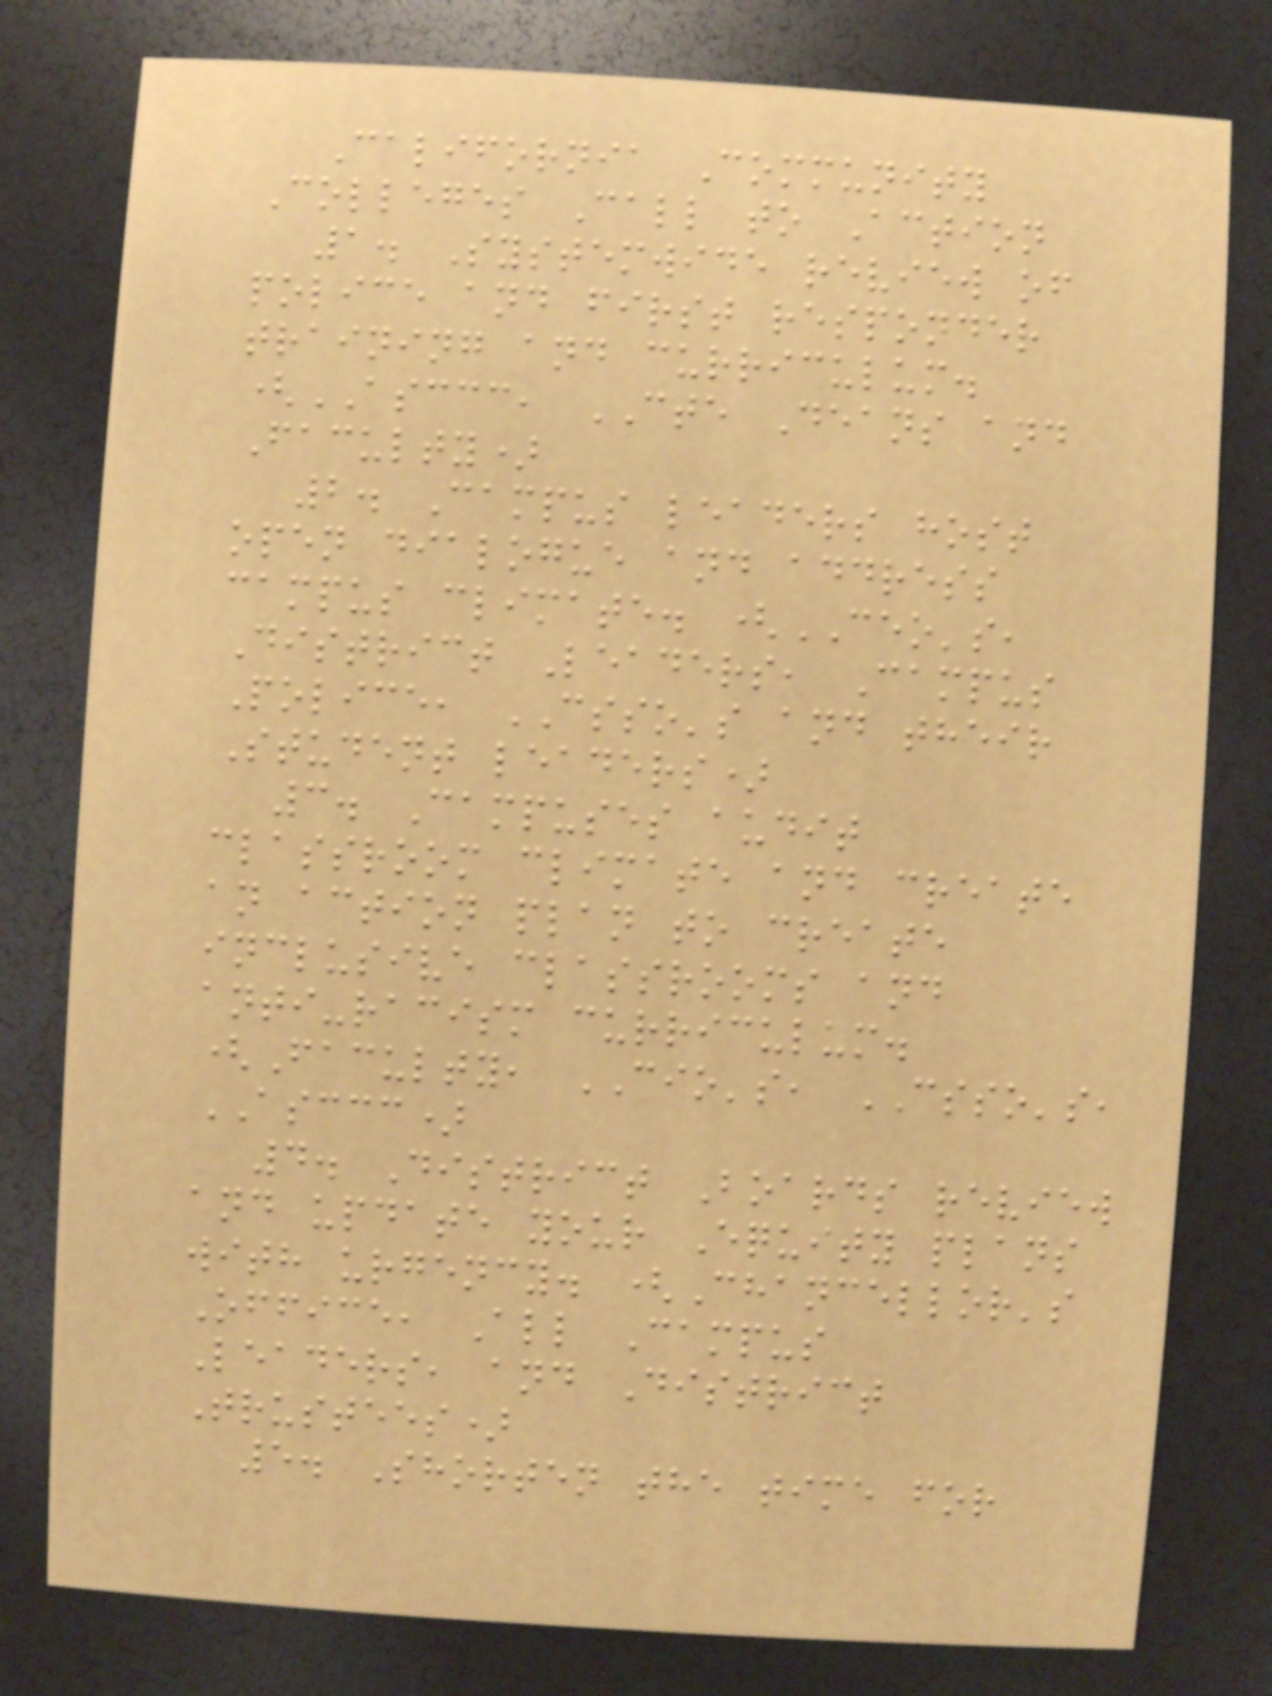California Community
Colleges Call to Action
1. Systemwide review of
police and first responder
training and curriculum.
(ASCCC, CTE Deans and
Faculty)
2. Campus leaders host
open dialogue and address
campus climate. (CEO's,
District Leaders, Campus
Police, CSSO's and their
Student leaders)
3. Campuses audit
classroom climate and create
an action plan to create
inclusive classrooms and
anti-racism curriculum.
(Faculty, CIO's, CSSO's,
ASCCC)
4. District Boards review
and update your Equity plans
with urgency. (Chancellor's
Office, All Campus
Leaders, and District
Trustees)
5. Shorten the time for
